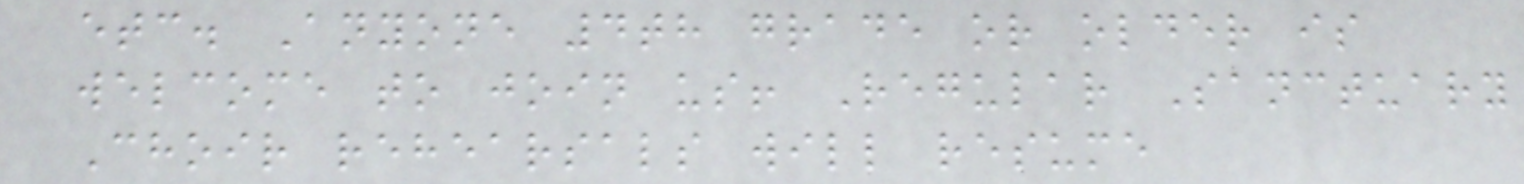etc. Anyone 4th grade or older is
welcome to join us! Regular Sanctuary
Choir rehearsals will resume
